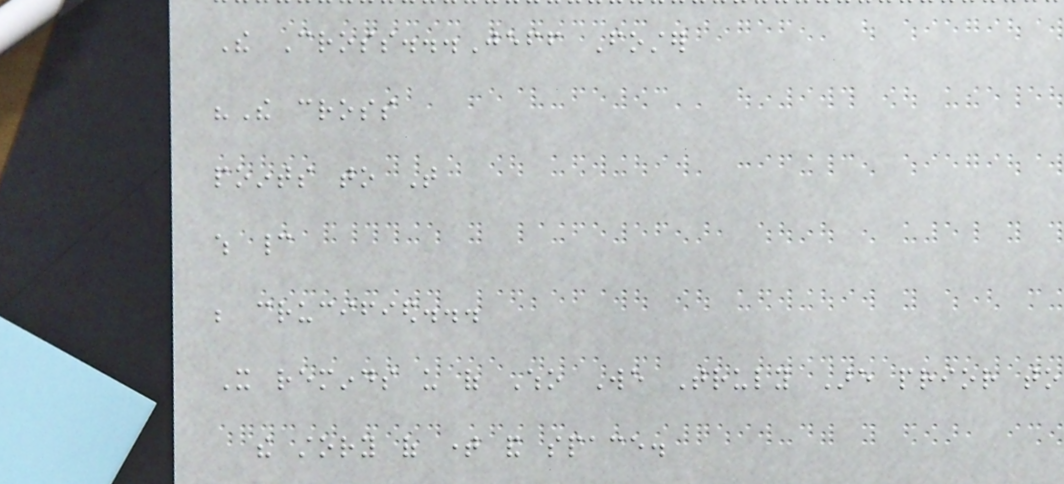The Cross...Jeff Foster
"The cross
points to That
which cannot
be crucified...
It reminds us of Who We Truly Are prior to
the story of time and space.
